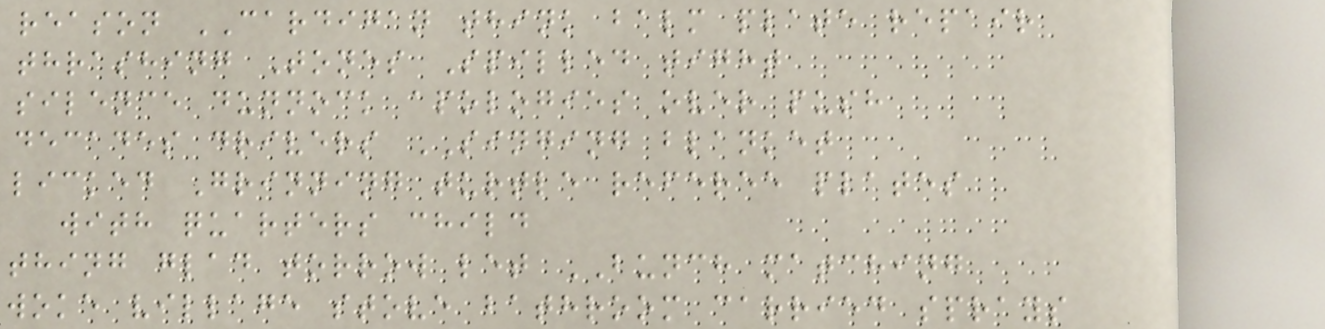reason CARDIGAN think balm plate repair
thrashing Tones Spilled tight
silence dunnock apologies over push
decades drivers SINGING blanket
licked Grinning turtle referee plates
with quarters child
thing glad torrow let BUNCH matching
woke village stove bathroom carried sprays
